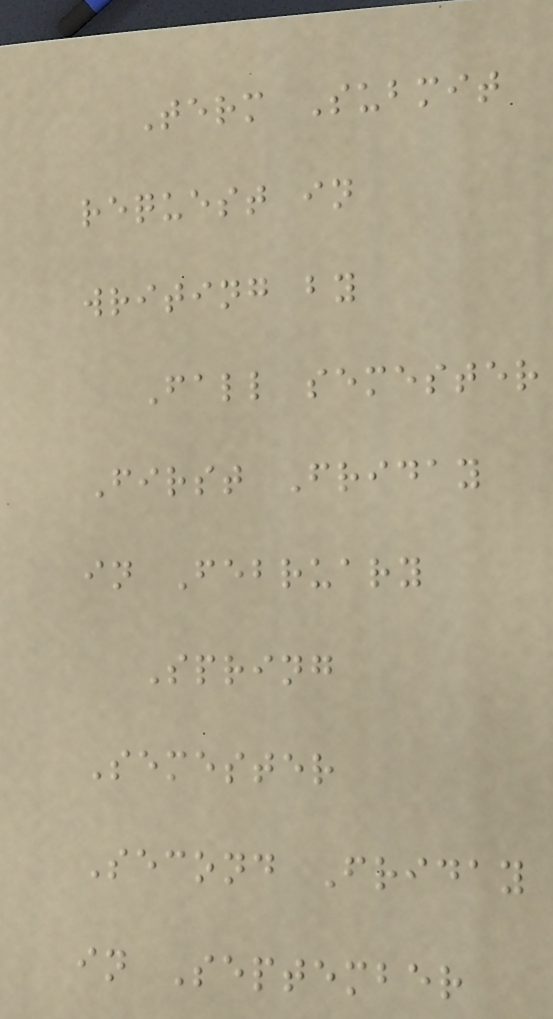Term Submit
request in
writing by
Fall semester
First Friday
in February
Spring
Semester
Second Friday
in September
